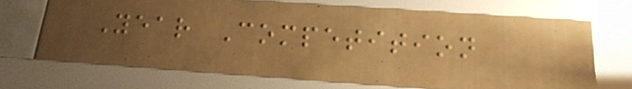Year Competition
